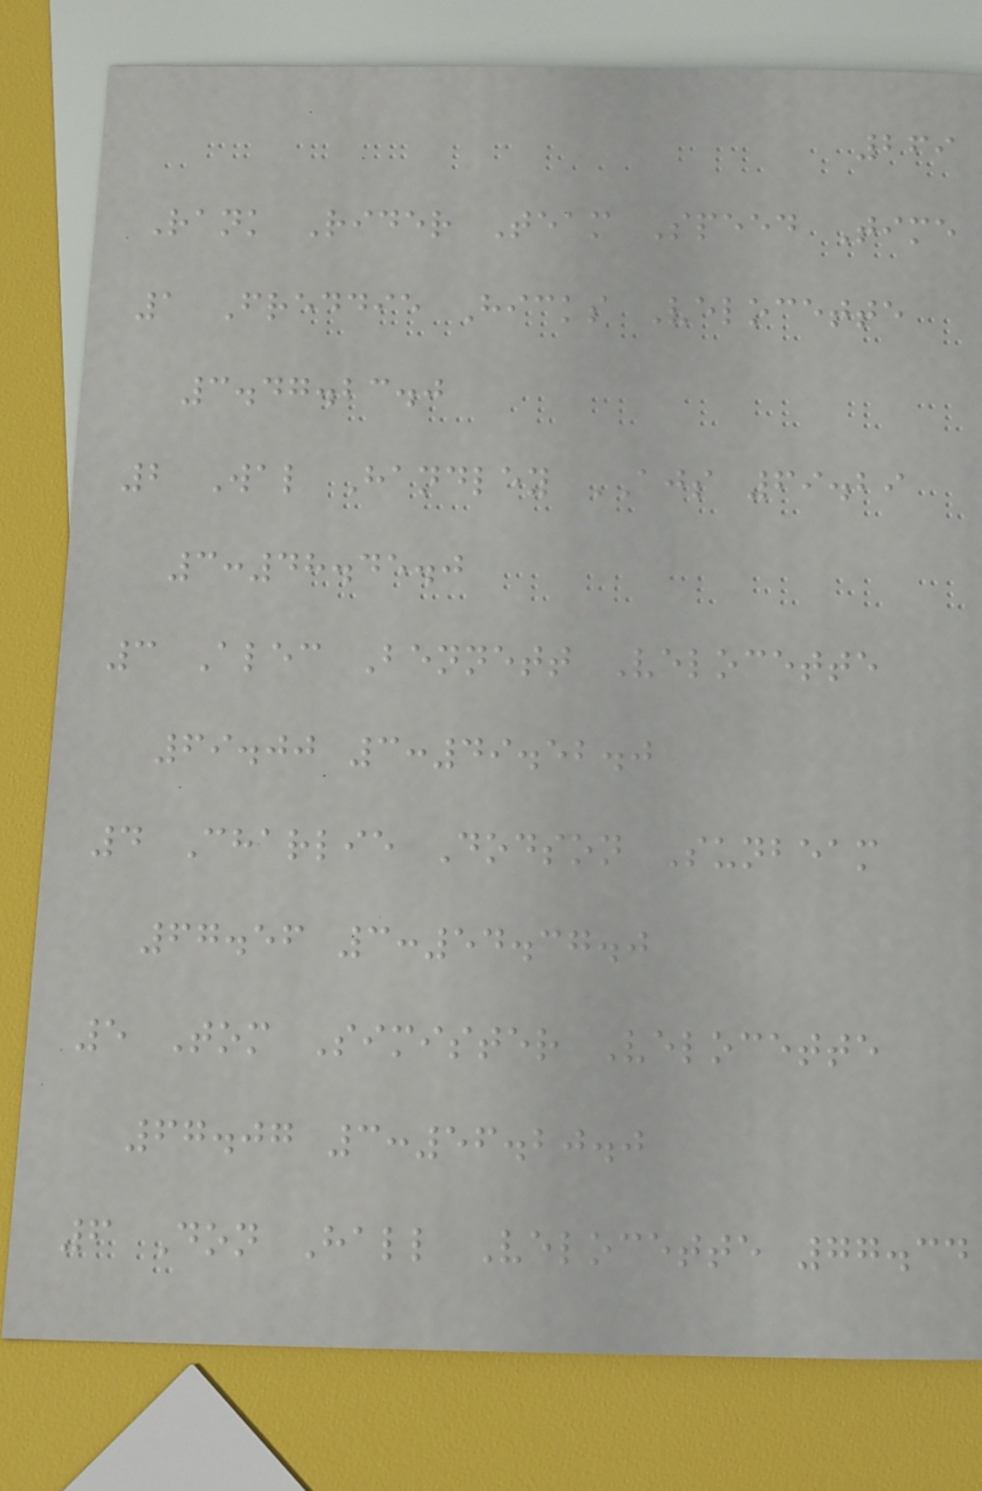269
Rank Rider Team Speed Time
1 Freddie Hicks Velocette
3.47.23.0
2 Wal Handley AJS 69.29
3:48.45.0
3 Alec Bennett Velocette
69.00 3:49.52.0
4 Charlie Dodson Sunbeam
67.56 3:54.37.0
5 Tom Simister Velocette
67.07 3:56.20.0
6 Don Hall Velocette 77.34
